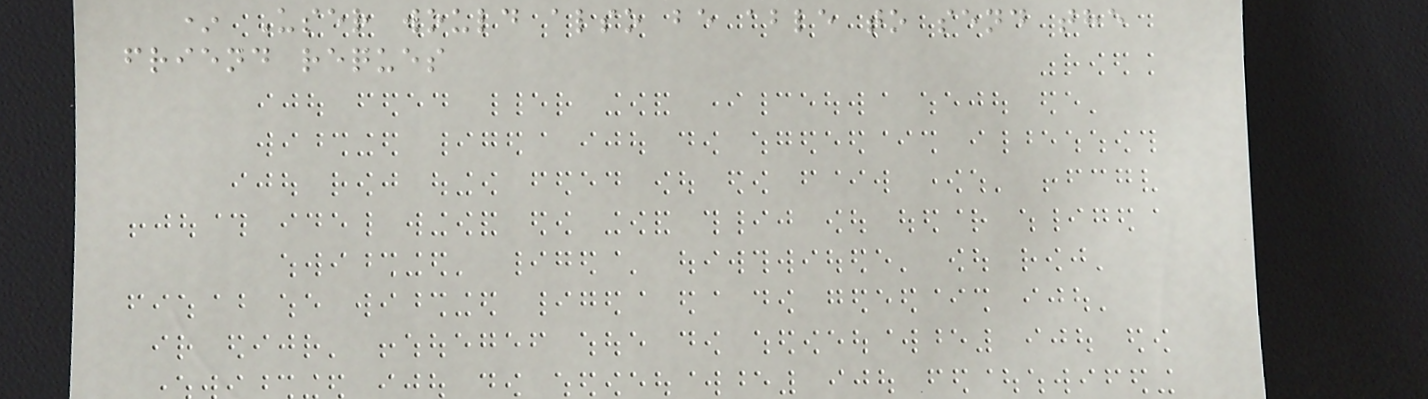* User would also be able to send the
friend reques
